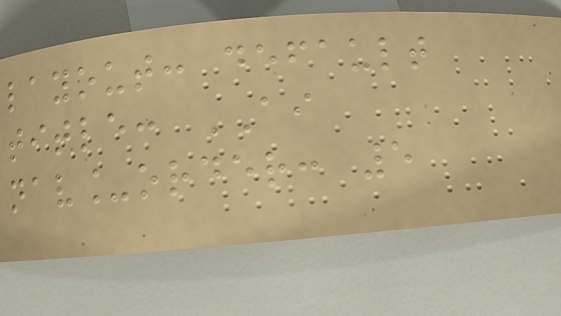layout: default
title: AI
nav_order: 5
